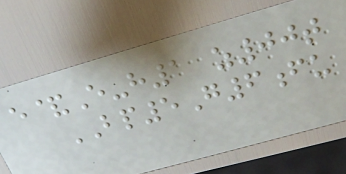e&E-h1 z00t
BP5G6fu
